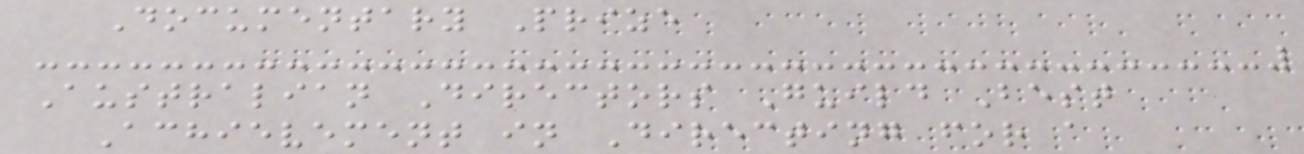Documentary Prize
Australian Directors Guild Best
Achievement in Directing for a
